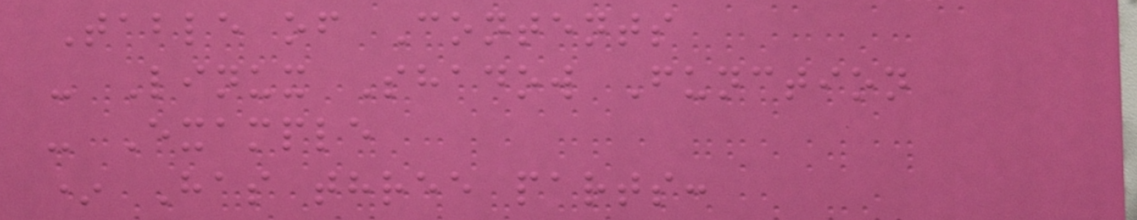Table of Contents
- Linux Shadow Function
- Example
* Has three parts:
